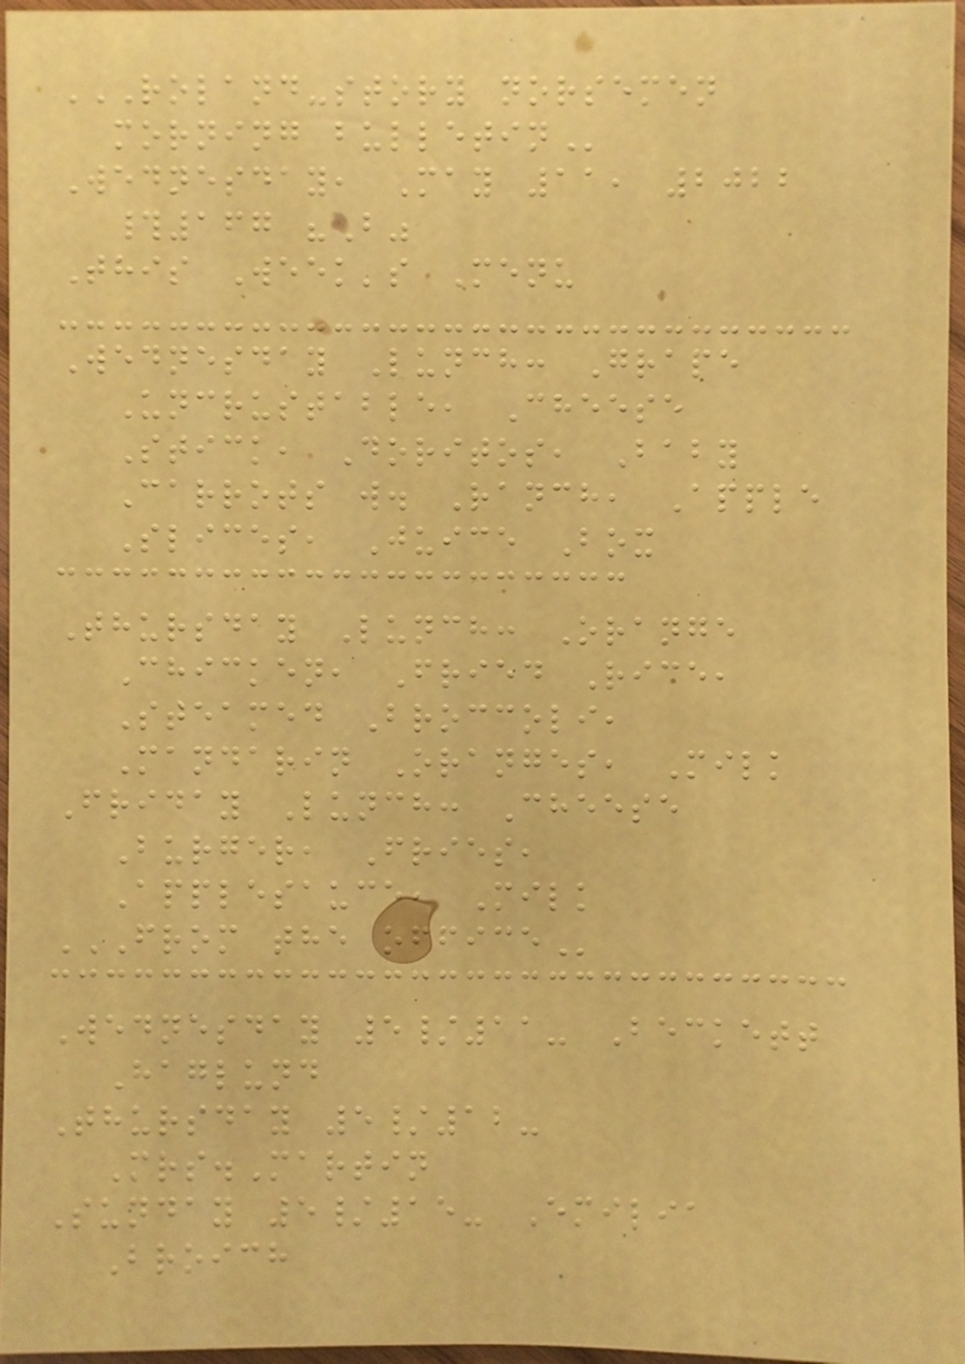ROLAND-STORY NORSEMEN
MORNING BULLETIN
Wednesday, May 11, 2022
#167 "B"
This Week's Menu
Wednesday Lunch: Grape
Uncrustable, Cheese
Stick, Doritos, Baby
Carrots w. Ranch, Apple
Slices, Juice Box
Thursday Lunch: Orange
Chicken, Fried Rice,
Steamed Broccoli,
Mandarin Oranges, Milk
Friday Lunch: Cheese
Burger, Fries,
Applesauce, Milk
FROM THE OFFICE
Wednesday 5/11- Beckett
Haglund
Thursday 5/12-
Mrs.Martin
Sunday 5/15- Emilia
Broich
